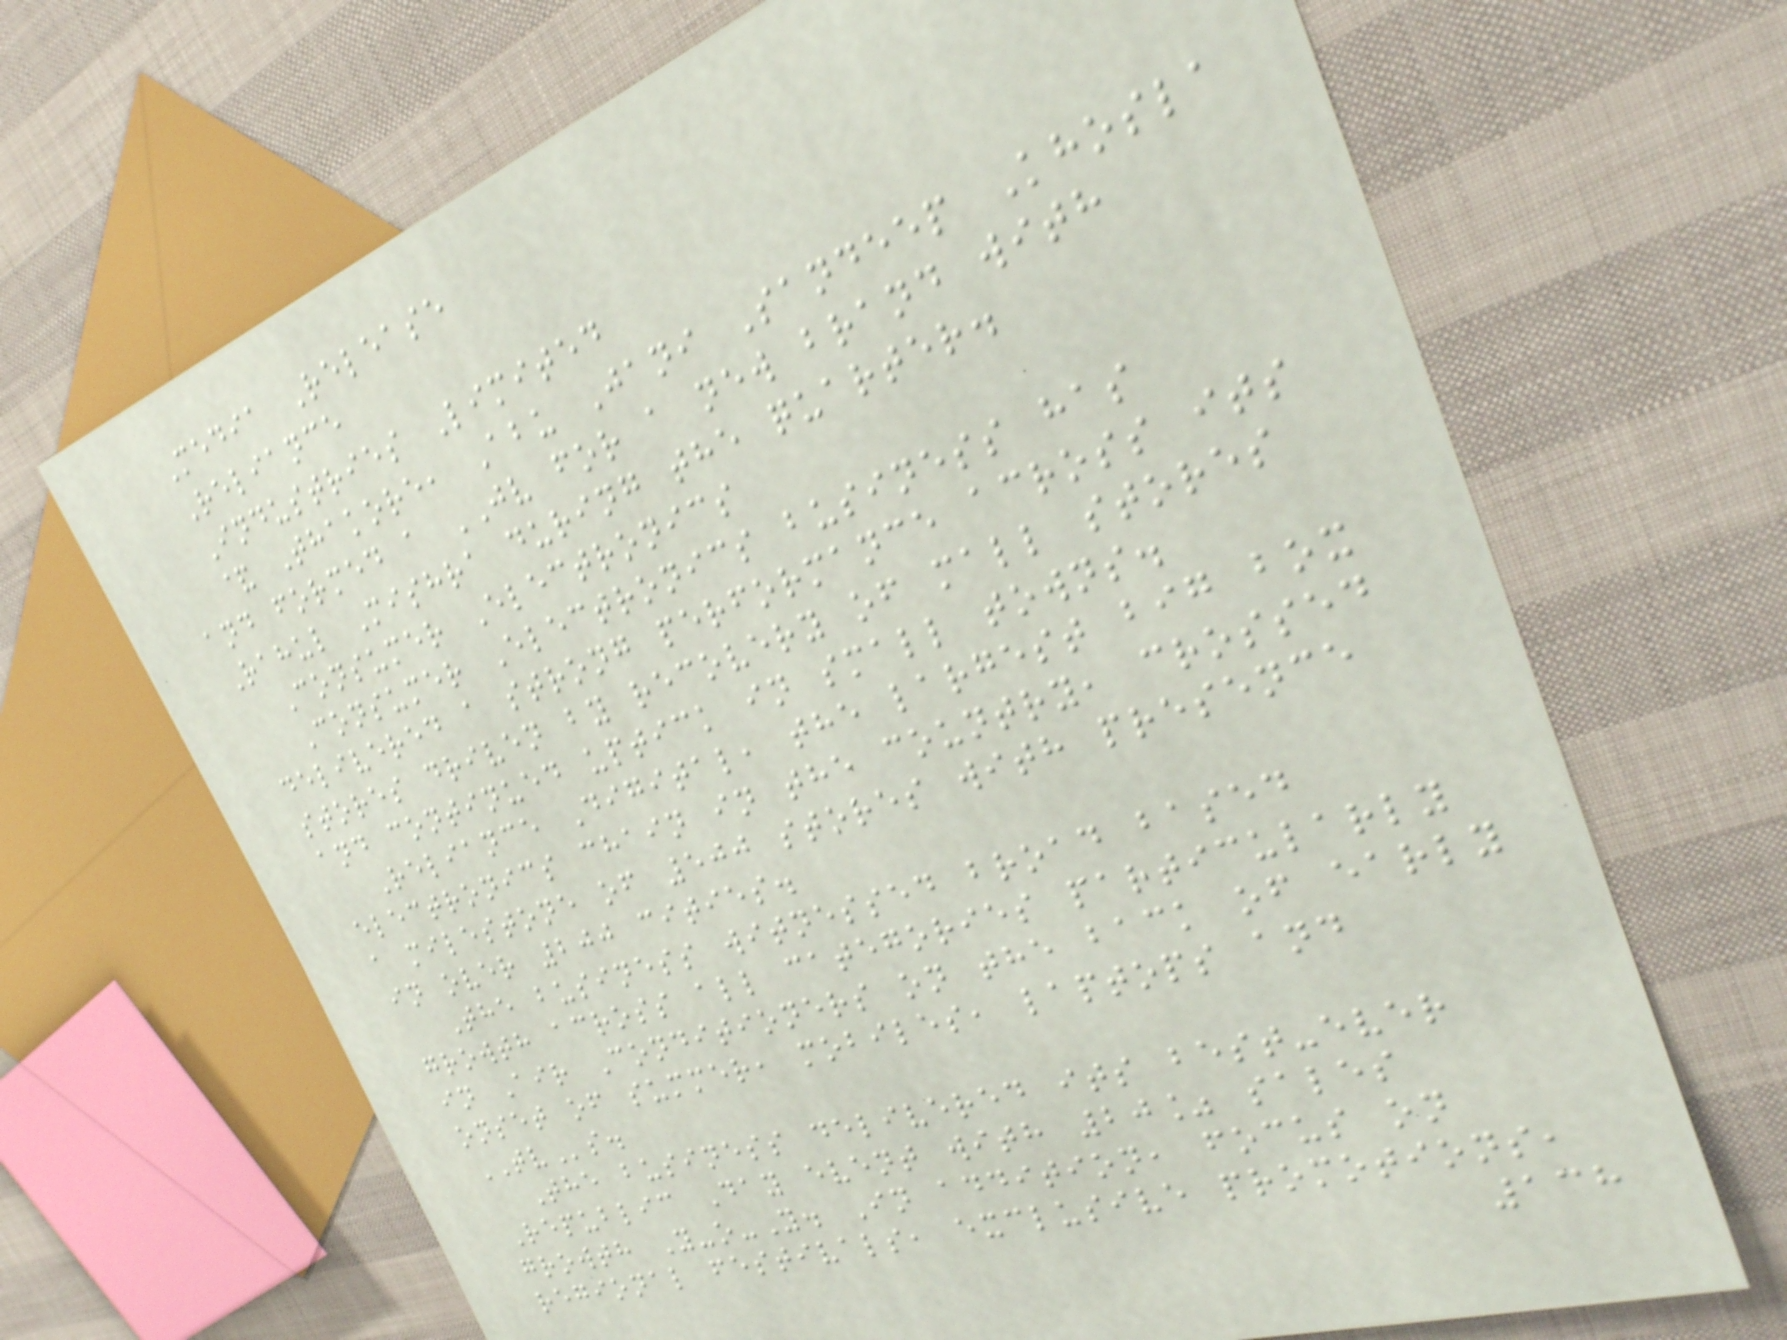Media Release
Reliance
Industries Limited
& Thakore, Abu Jani Sandeep Khosla
and formed a JV for a new brand with
Rahul Mishra during the quarter.
Consumer Electronics
Consumer Electronics business has
delivered a strong performance across its
stores driven by recovery of mall stores
and continued uptick in small towns.
Reliance Digital, the largest big box
electronics chain in the country, crossed
a milestone of 500 stores with presence
in over 200 cities.
The business witnessed broad based
growth across all categories particularly
in Air Conditioners on the back of early
onset of summer, mobiles, laptops and
TVs.
The business delivered its best-ever
Republic Day event with 20% sales
growth Y-o-Y. In addition, focus on
regional festivals, exclusive promotions,
138
